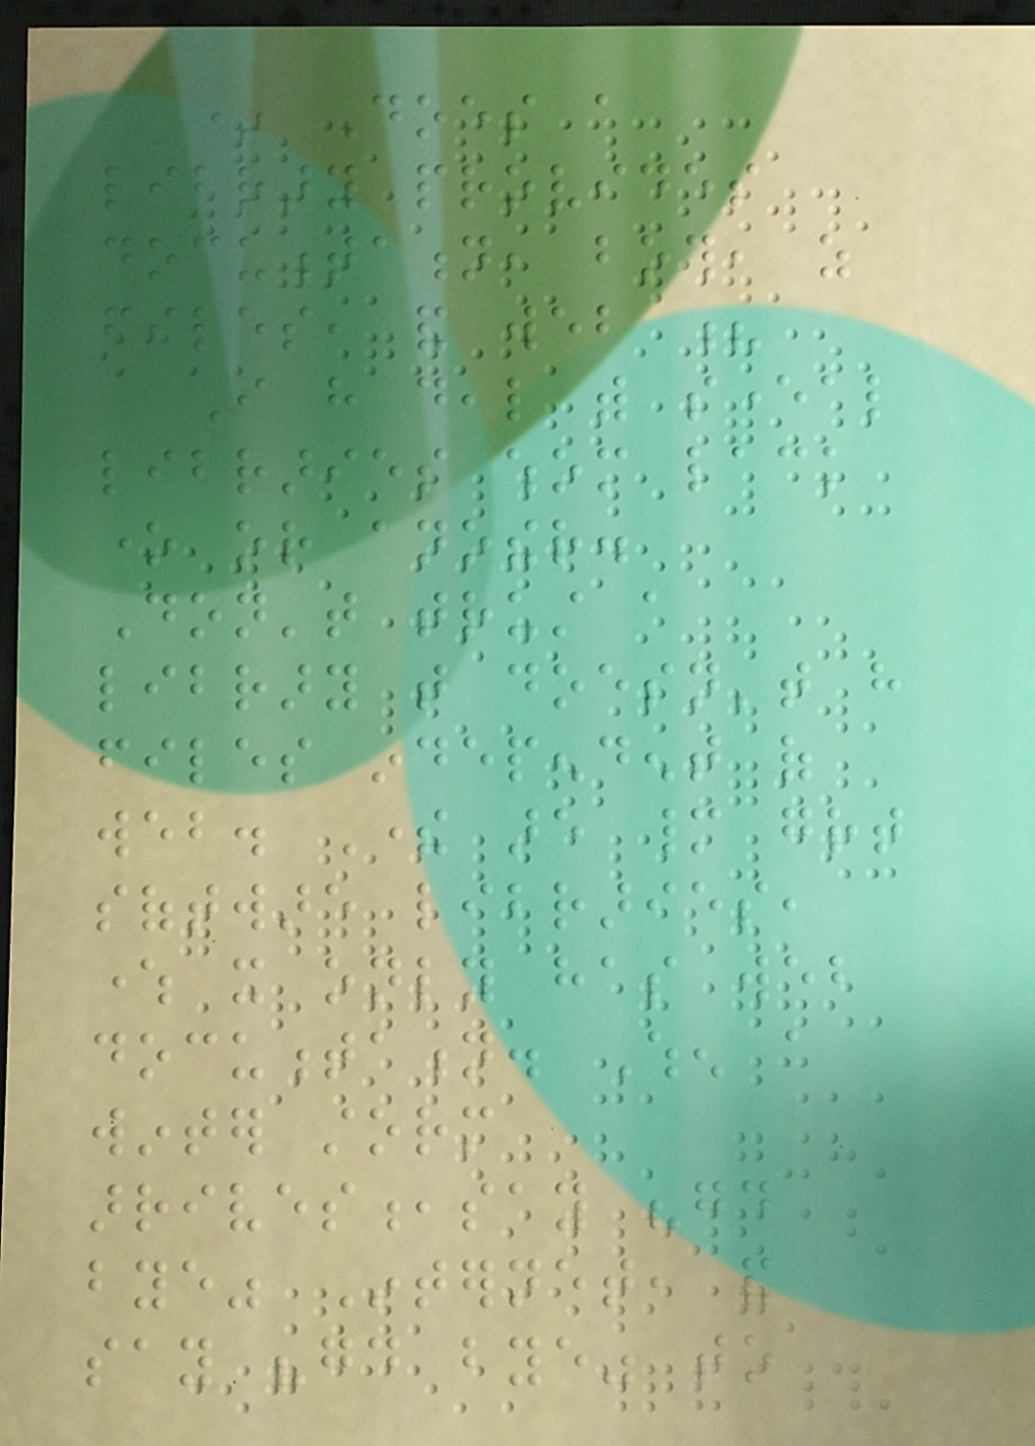* Does a
library provides
documentation, both, as
files, and web ?
I have deal with several
libraries whom lack
one or another.
Don't trust a
library that doesn't have
files independent of
web. There are many great
software libraries,
where it only has web
documentation. When a
winter storm
arrives,say "good
bye" Internet, and
say "good bye" to
